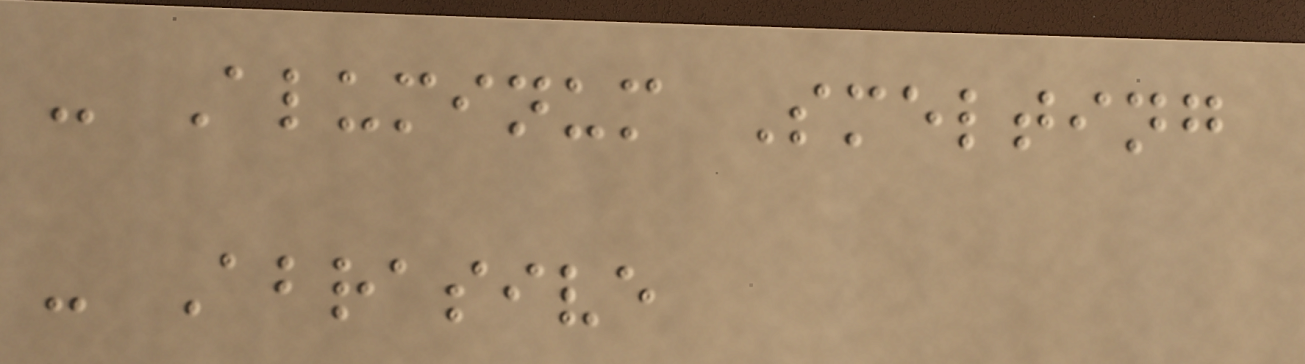- Aluminum Smelting
- Abrasive
